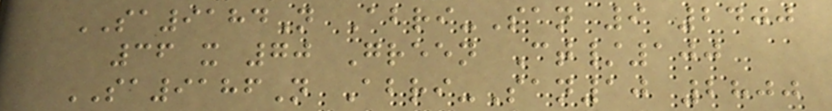SA9184N Abri-San 9 2400
36 x 70 Green Ct/100
SA9186N Abri-San10 2800
